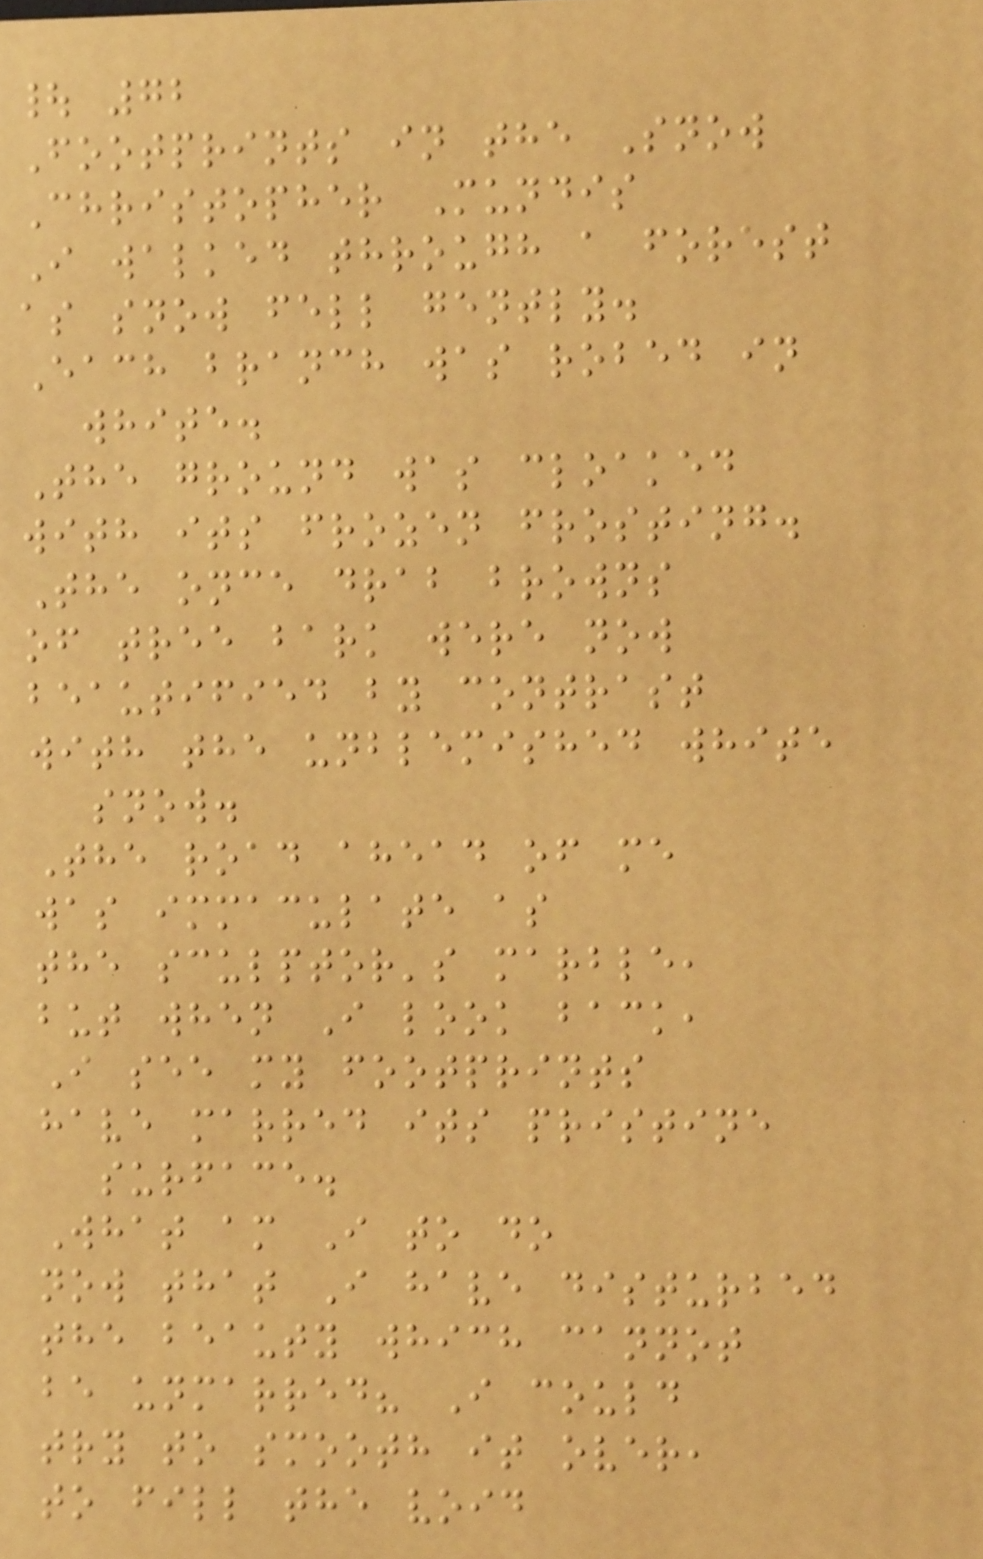| 72
Footprints in the Snow
Christopher Mundis
I walked through a forest
as snow fell gently.
Each branch was robed in
white.
The ground was cloaked
with its frozen frosting.
The once drab browns
of tree bark were now
beautified by contrast
with the unblemished white
snow.
The road ahead of me
was immaculate as
the sculptor's marble,
but when I look back,
I see my footprints
have marred its pristine
surface.
What am I to do
now that I have disturbed
the beauty which cannot
be unmarred? I could
try to smooth it over,
to fill the void
